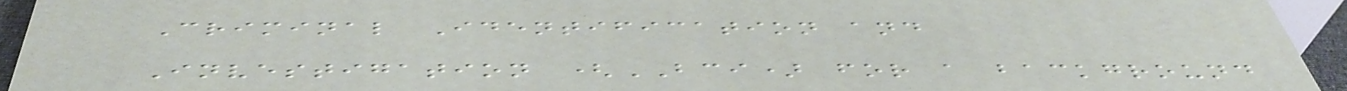Criminal Identification and
Investigation (BCI) for a background
